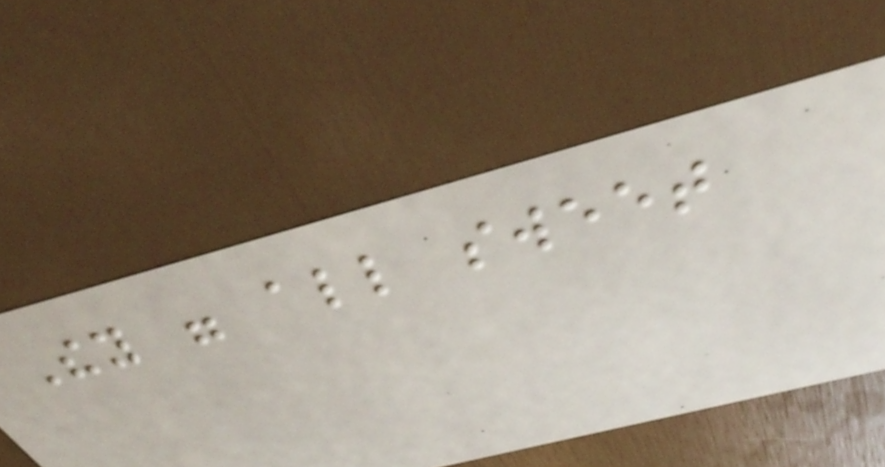They were all sweet
